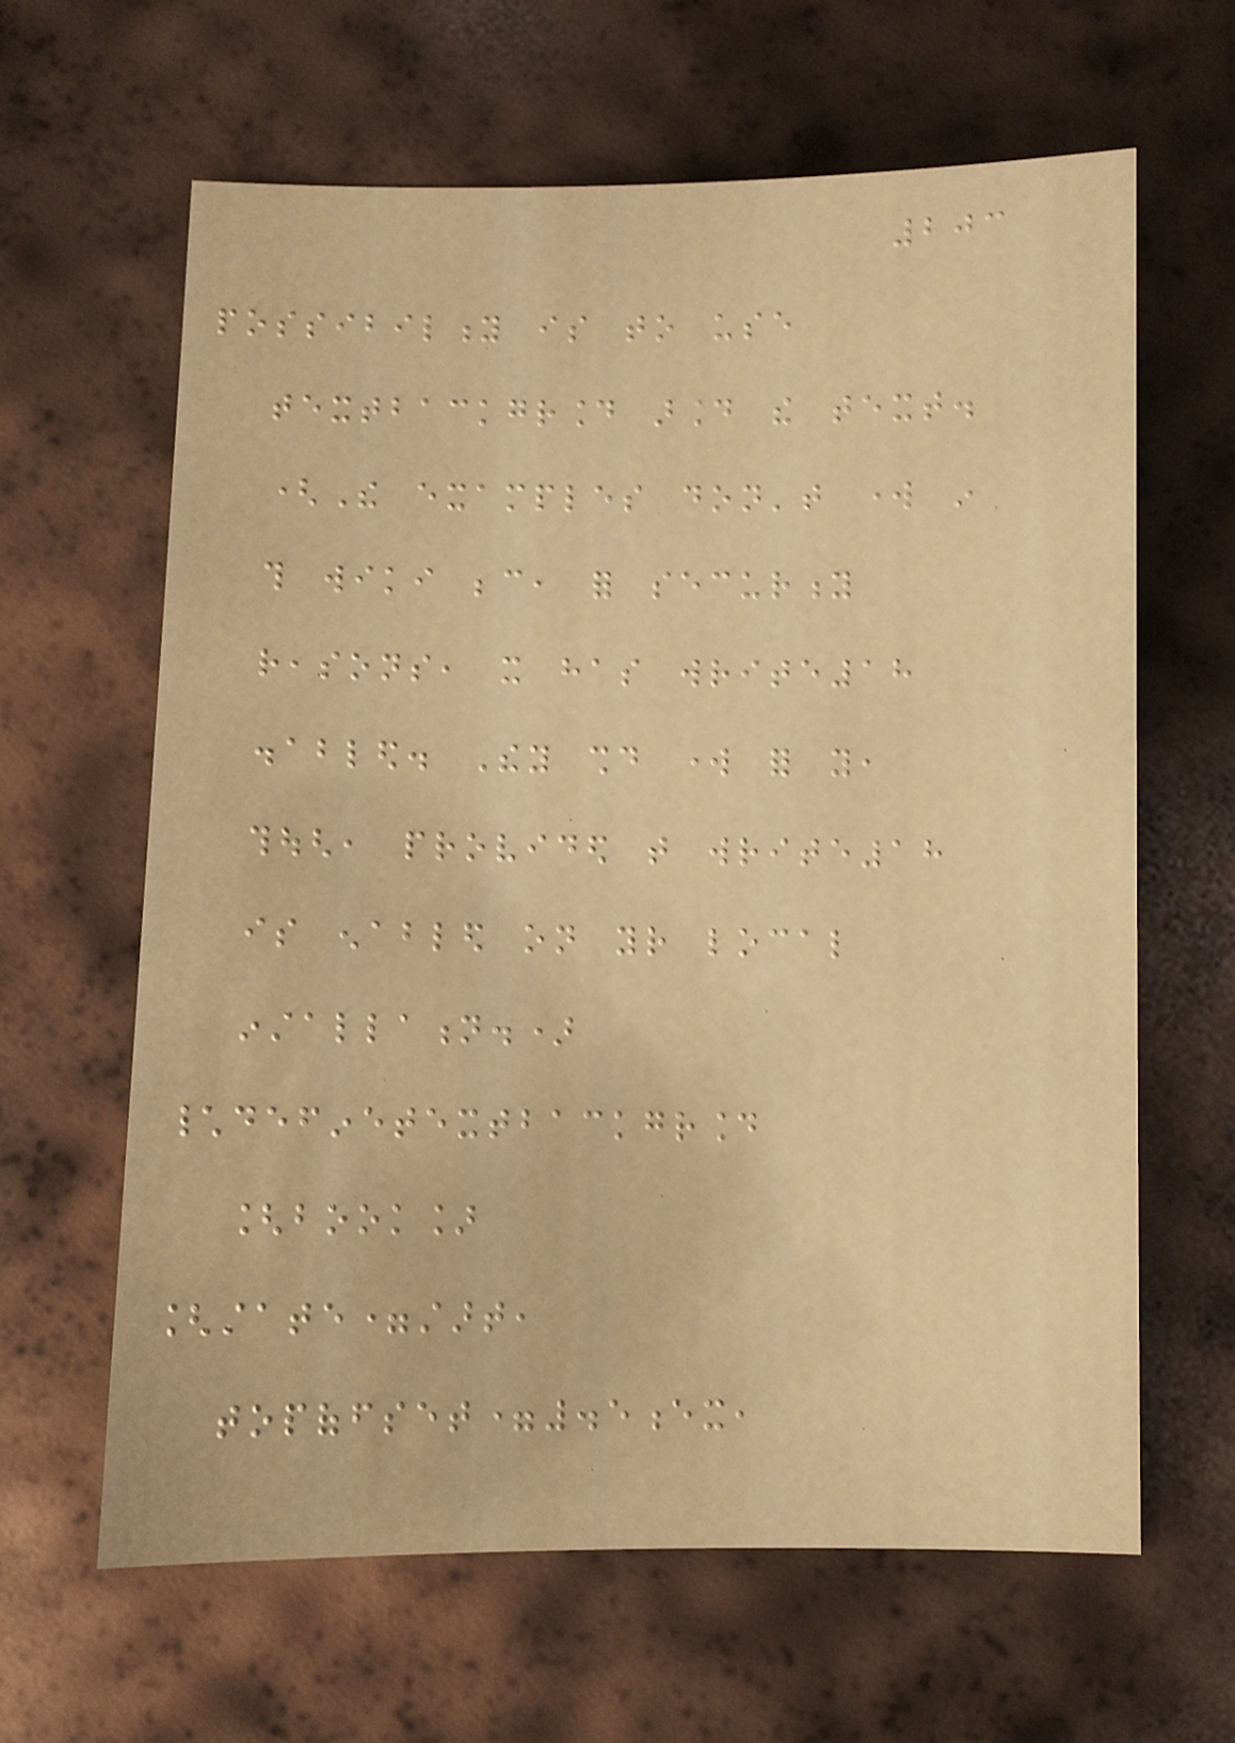203
possibility is to use
textbackground around the text.
(The examples don't work in
this wiki because, for security
reasons, it has write18
disabled. They should work for you,
though, provided that write18
is enabled on your local
installation.)
\definetextbackground
[book]
[state=start,
topoffset=.5ex,
